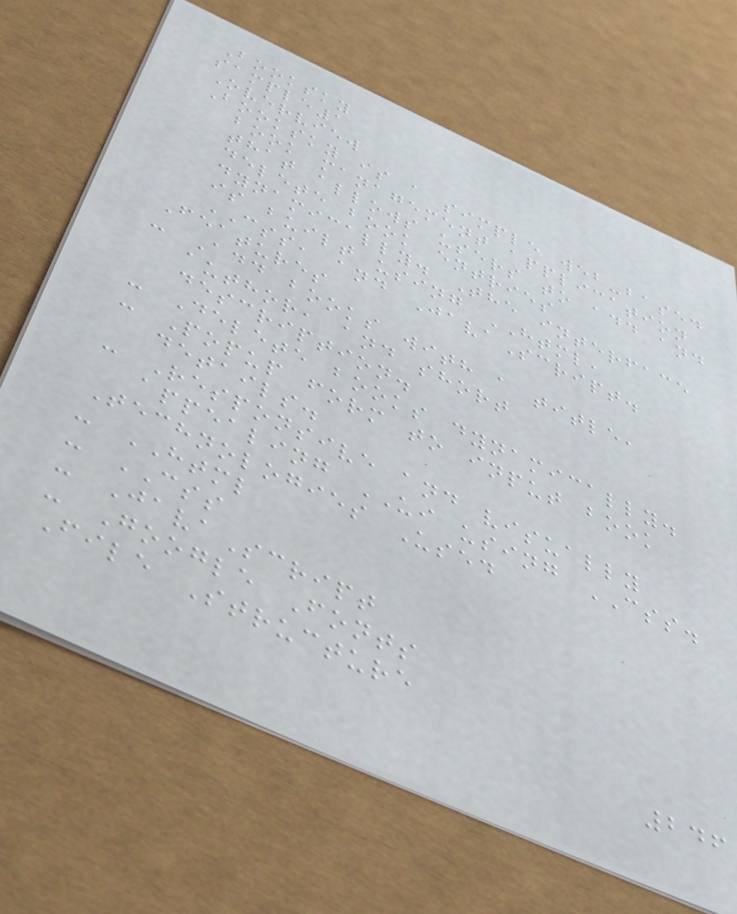Booksky
sample1
Overview
Booksky is a simple web-based
book management application
that allows users to add and
delete book entries
dynamically. The interface
is built using HTML,
CSS, and JavaScript.
Features
- Add books with a title,
author, and short
description.
- Delete books dynamically.
- Popup form to input book
details.
- Responsive and visually
appealing UI using CSS.
Technologies Used
- HTML
- CSS
- JavaScript
- Google Fonts
File Structure
246
